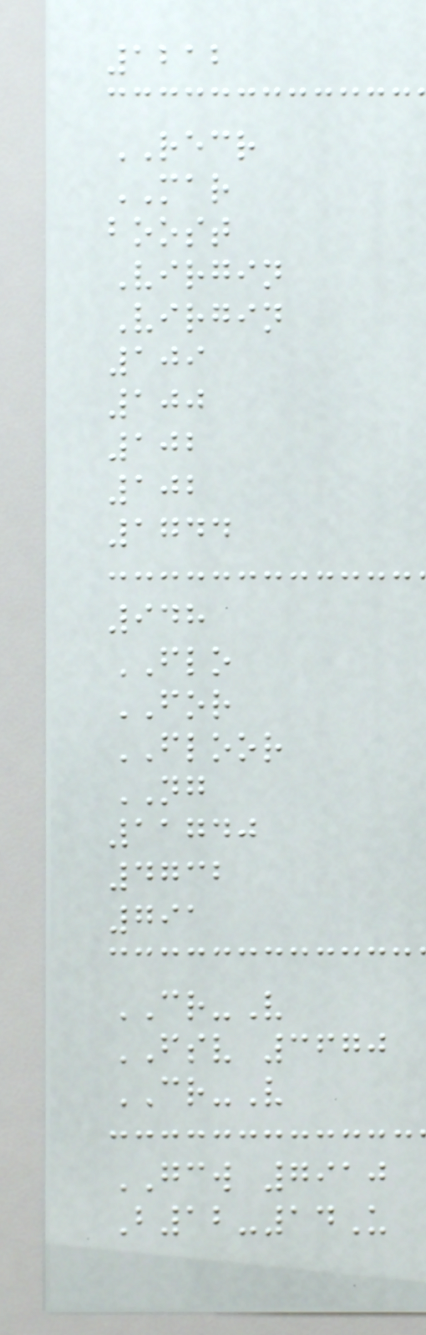1212
RECR
MAR
boost
Virgin
Virgin
109
100
102
102
1744
948
FLO
FOR
FLOOR
NG
11740
4732
791
CR-V
FSV 3670
CR-V
GCW 7910
B12-14U
